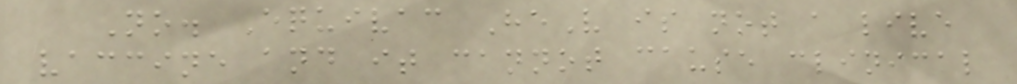No. Equivac HeV is not a live
vaccine and it cannot cause clinical
